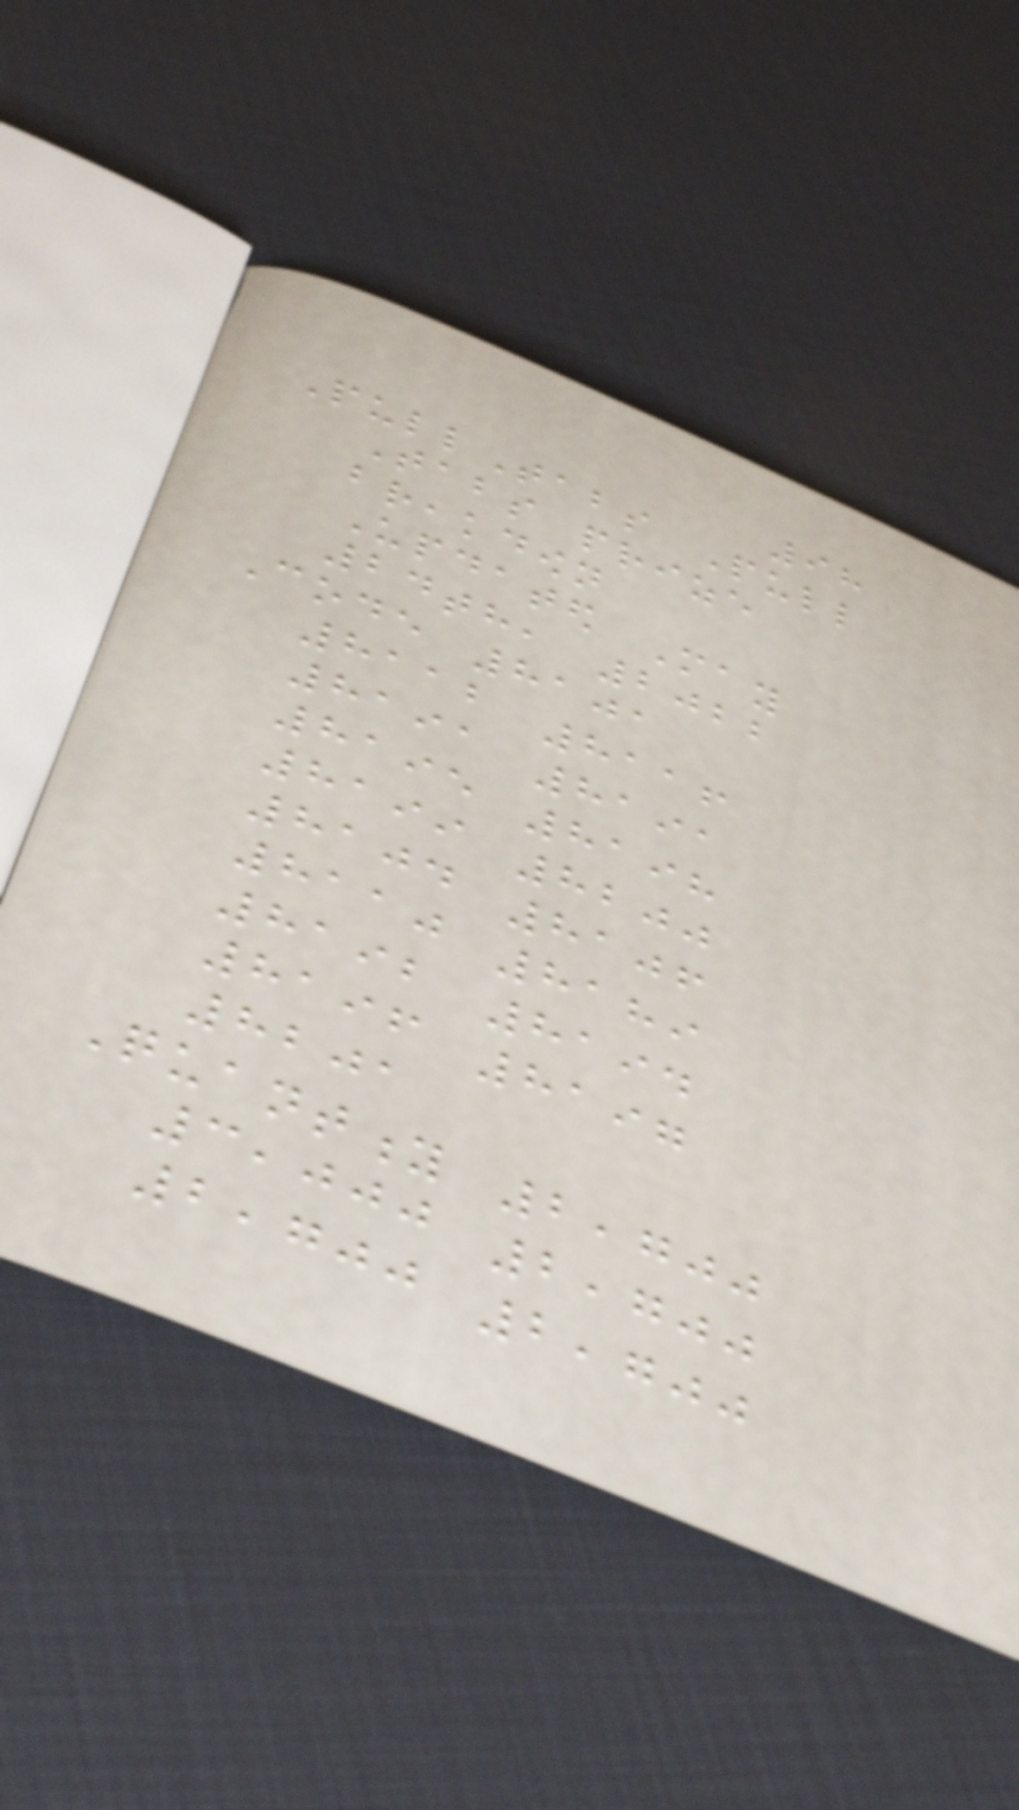98
PullTabs Pull
Tabs prize
breakdown
Updated May
24th, 2022
Code 8101
8112 8116
8191 8191
8195 8198
8199 8200
8104 8106
8110 8189
8192 8194
8196 8197
8201
Quantity 2,700
3,000 2,700
2,700 2,700
